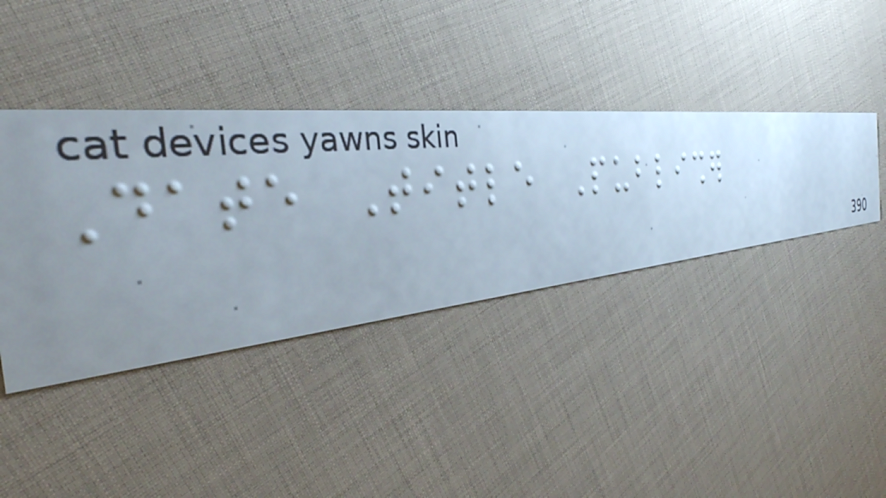Date Title Publisher
